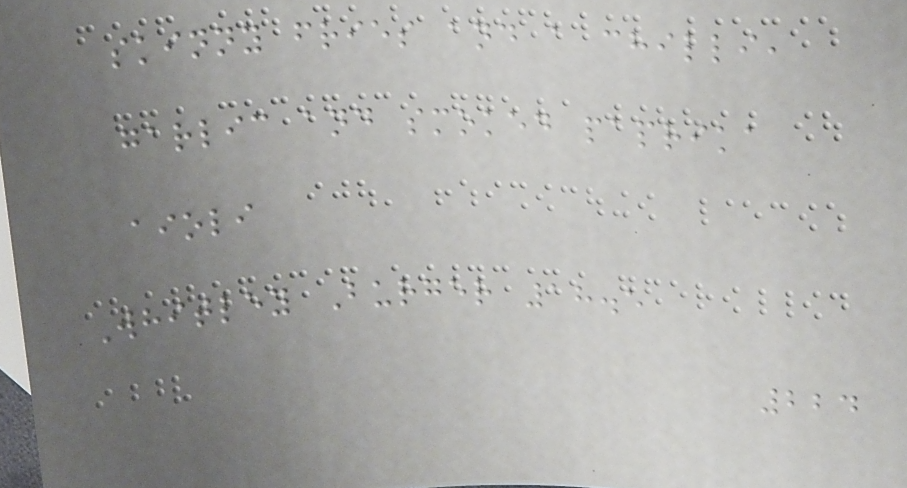skinny fries and a chilli,
garlic and smoked paprika
aioli
Whitley Burger 18.5
224
